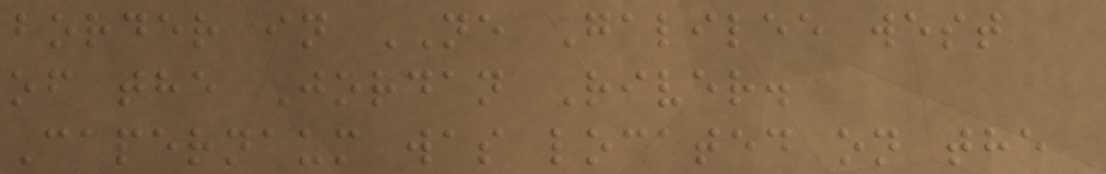border in NE Galilee west
of the Jordan River.
Capernaum was located on the
